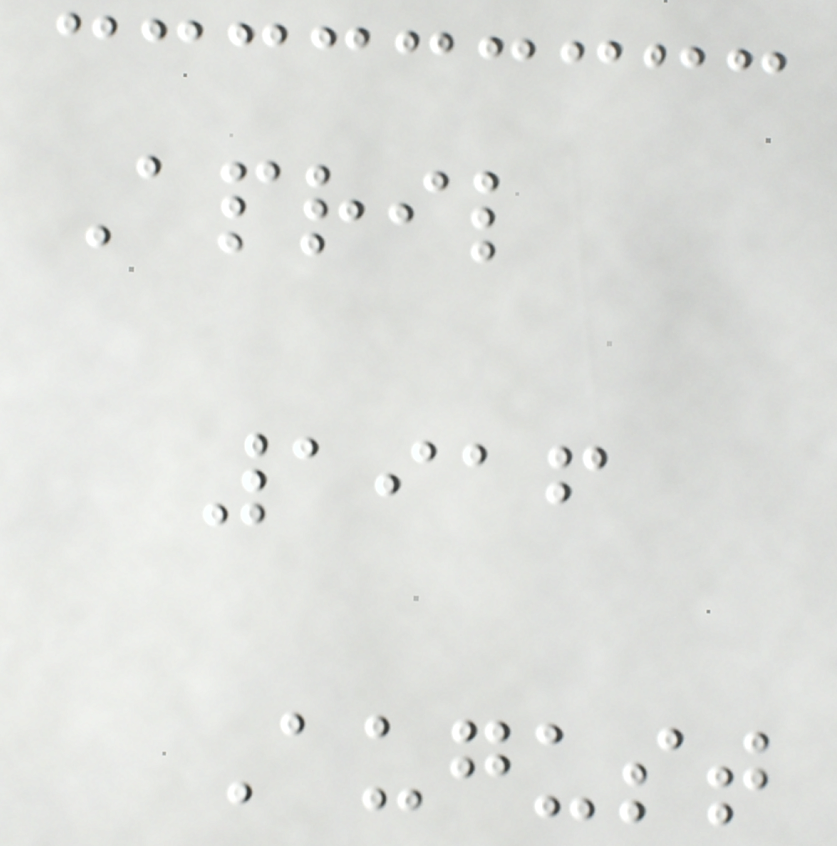April
1916
August
